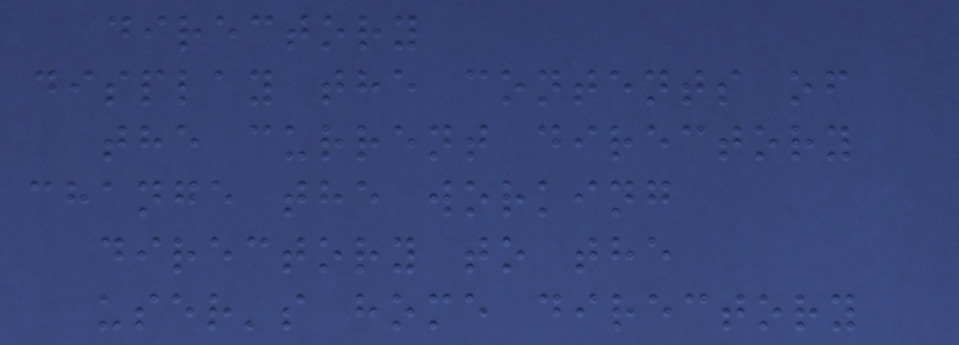directory
display the contents of
the current directory
change the working
directory to the
user's home directory
